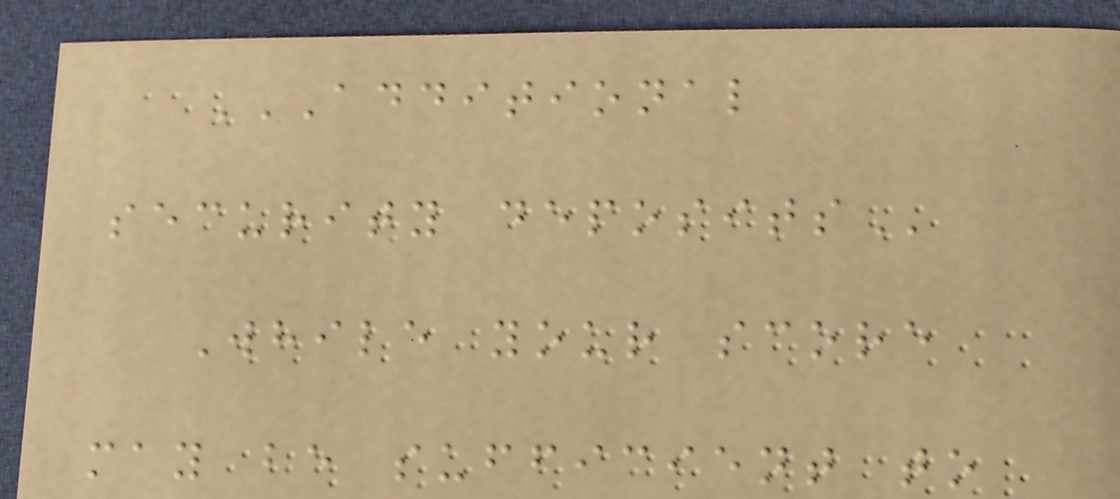ADDITIONAL
SECURITY DEPOSITS
While your score
may be sufficient to
